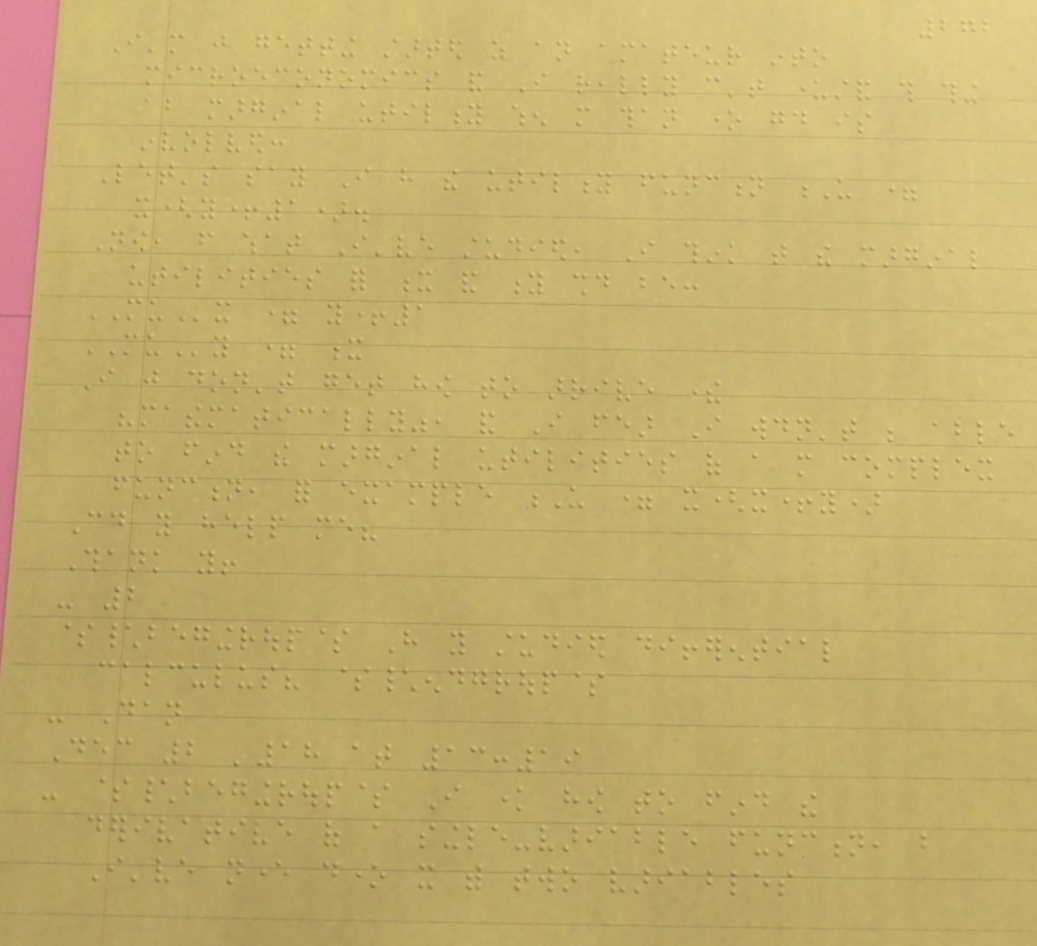272
I'm just getting started as an amateur into
microeconomics and I really can't understand this thing
about marginal utility when more than one good is
involved:
Let's say I have the utility function U =
x(y+1).
Now, from what I've studied, I think that the marginal
utilities for x and y should be:
MUx = y+1
MUy = x
I just don't get how to arrive there
"mathematically", and I fear I wouldn't be able
to find the marginal utilities of a more complex
function, for example U = x(x+y)
Could you help me?
Thank you!
- 2
$\begingroup$ Have you studied differential
calculus? $\endgroup$
- Dan
Dec 2 '18 at 13:19
- $\begingroup$ I know how to find the
derivative of a single-variable function, but
I've never done it with two variables
